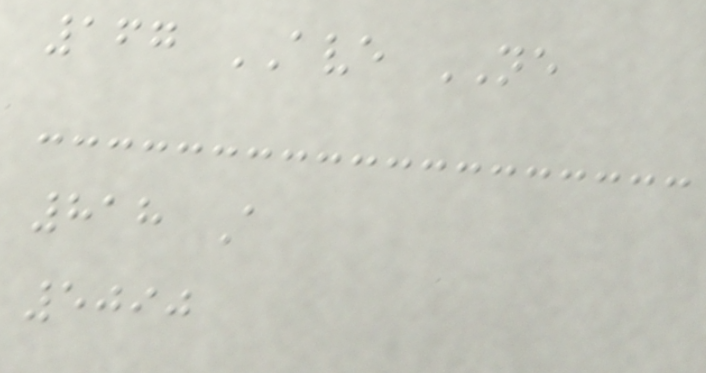167 AVE NE
818 A
5090
